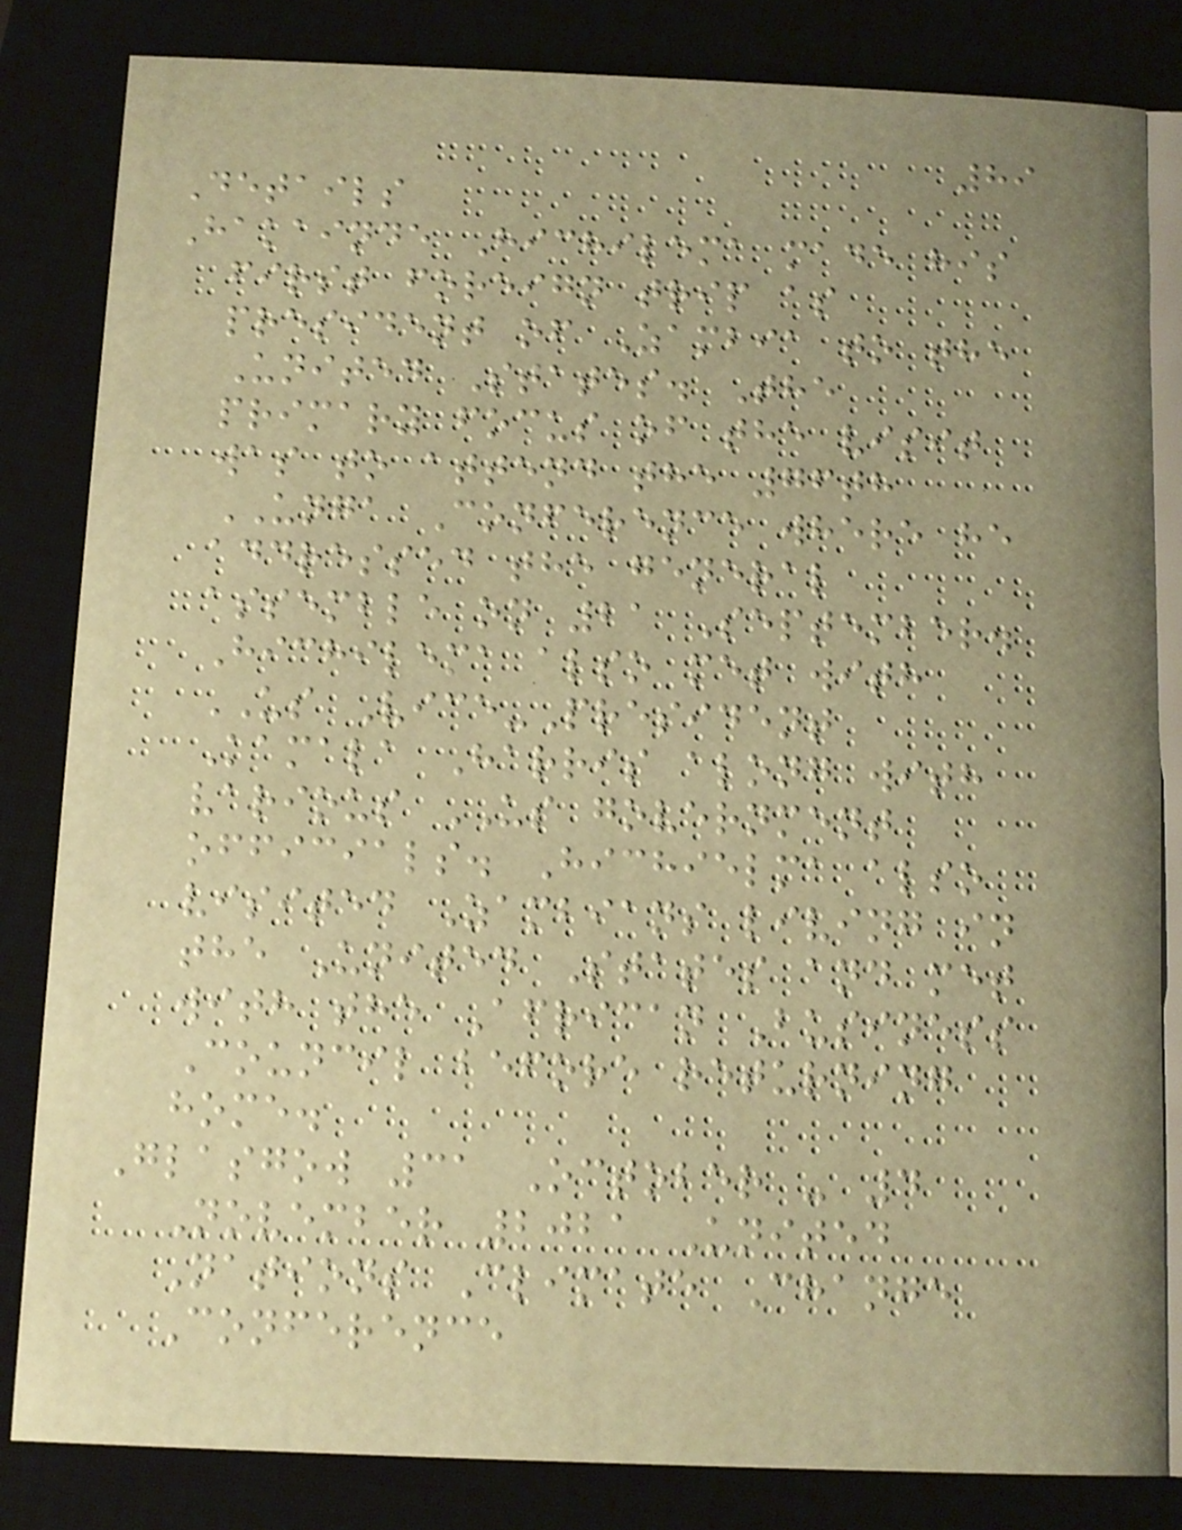89
Details
Hakainde Hichilema made his
first foreign trip as
president of Zambia to the
United States. The
primary focus of the visit
was to attend the 76th
UNGA Conference where he
addressed the general
assemble on 21 September.
Hichilema also met with
US Vice-President
Kamala Harris along with
various US government
officials. Hichielma also
visited Zambians living in
the United States and met
with the African Business
Council before returning
home.
Glasgow 31 October - 4
November 2021 United
Nations Climate Change
Conference
